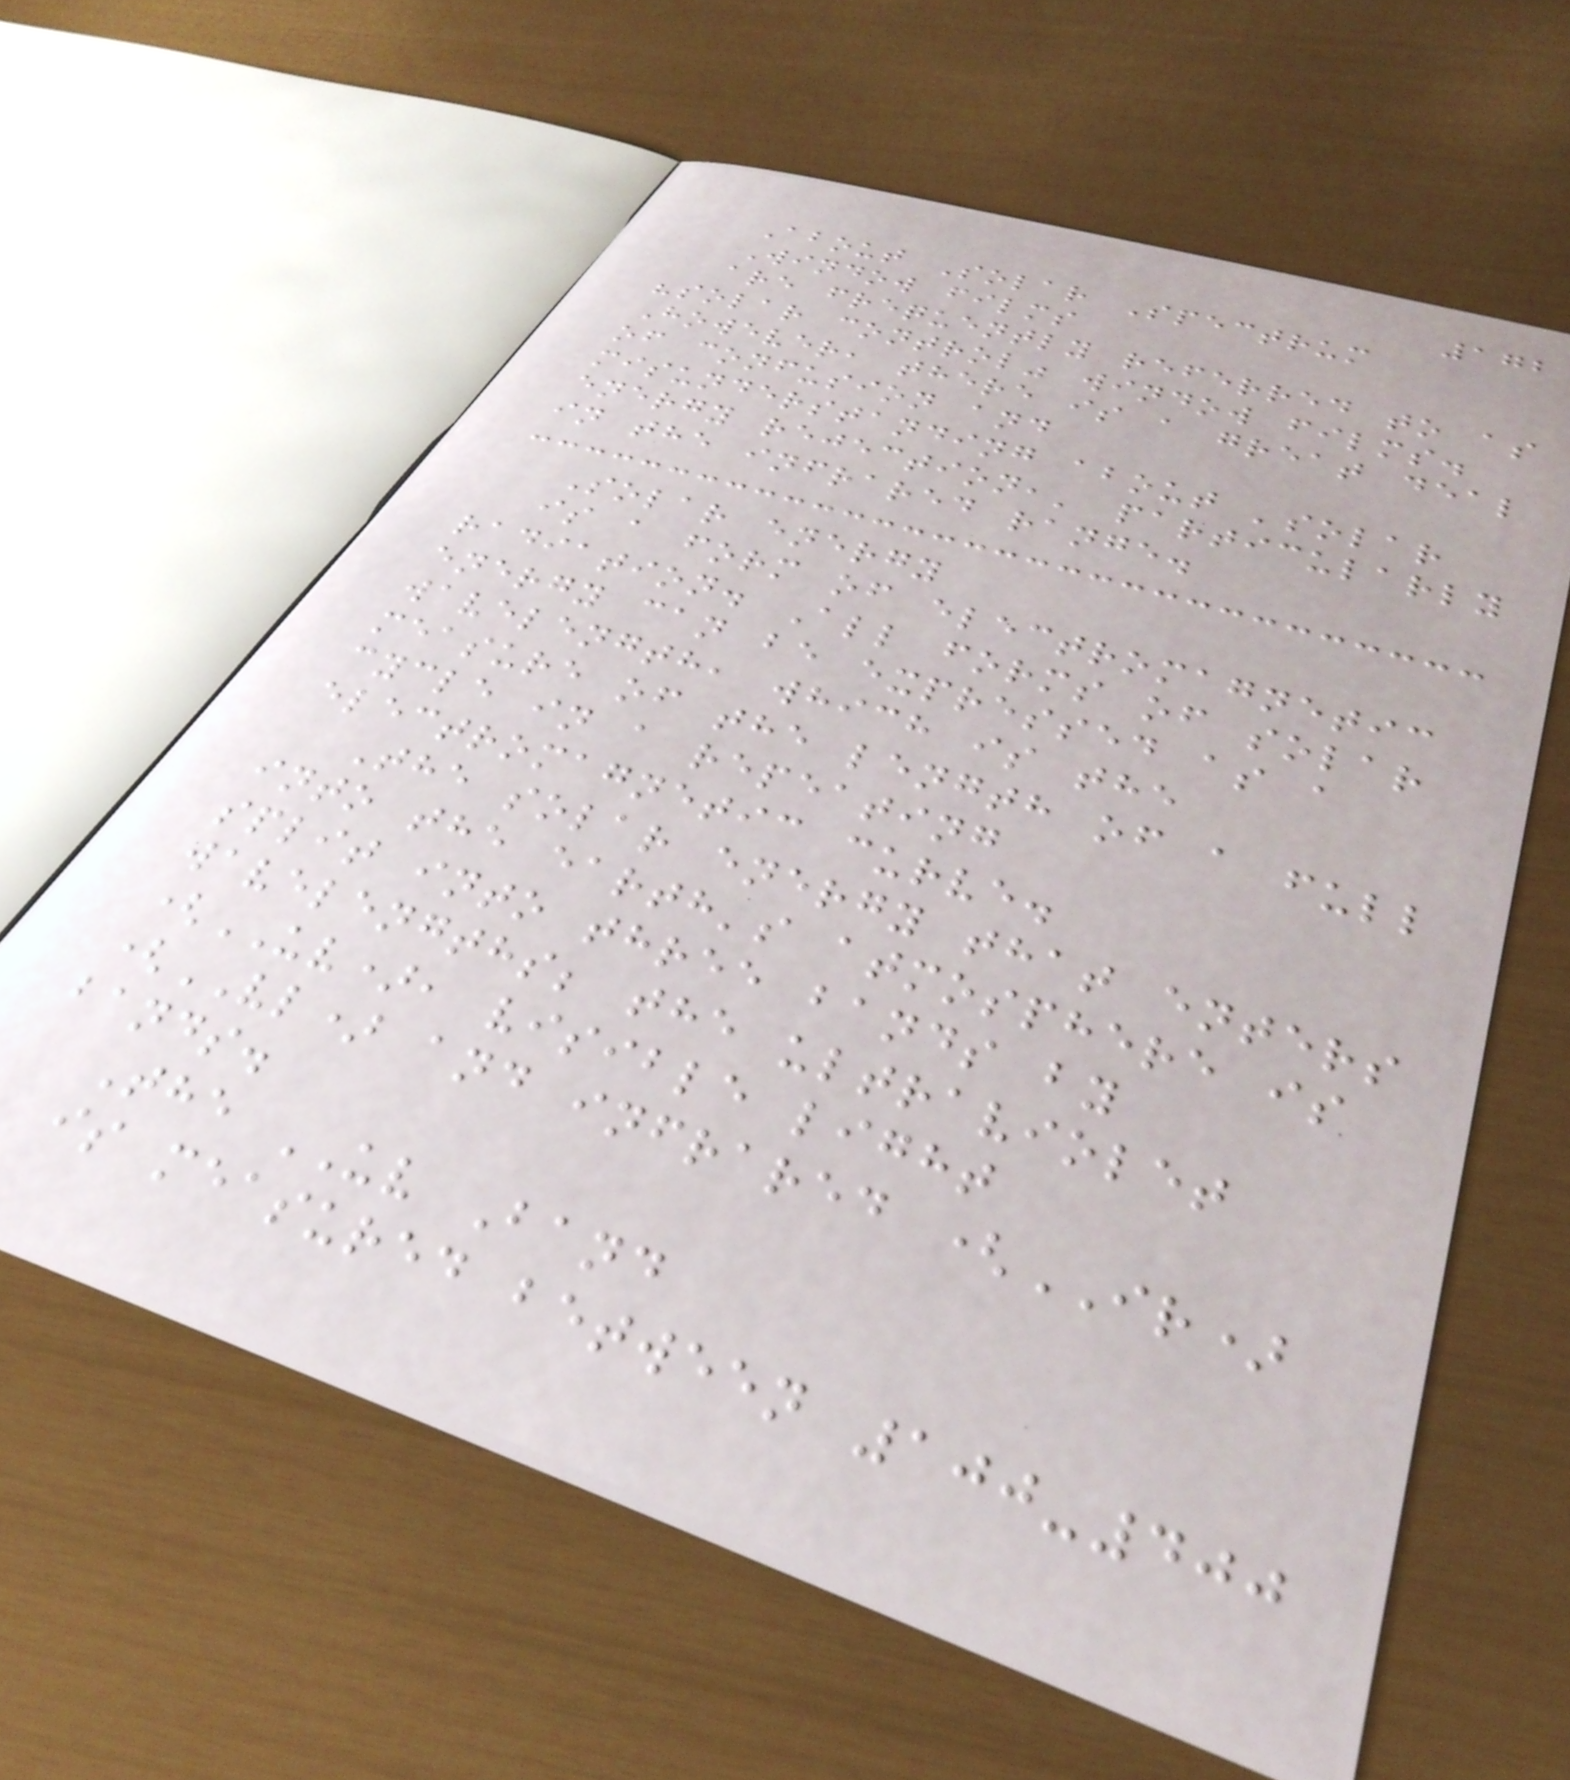172
About Solar Spectrum
Window films
are frequently referred to as
"solar control" window films.
However, there is a great deal
of confusion and
misunderstanding about 'solar
energy rejection,' particularly
in the infrared range.
Solar energy
is a form of electromagnetic
radiation. All forms of solar
energy can be expressed as a
wavelength, which is the
measure of the length of a full
cycle in a repeating
electromagnetic curve.
The solar energy that enters
into the earth's atmosphere is
split into three bands by
wavelengths; the ultraviolet
(UV), visible light
(VL) and infrared (IR)
bands.
The UV Band
is measured between 100-400
